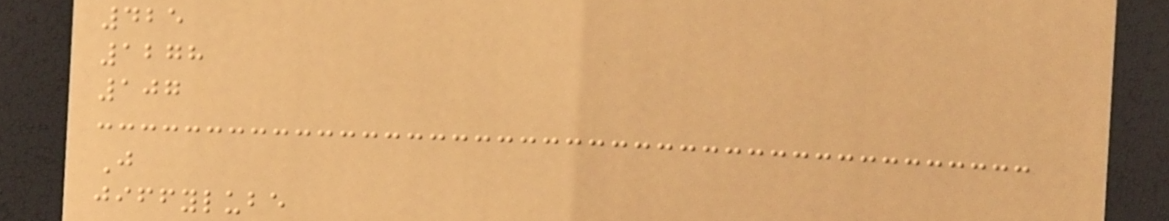425
1278
107
J
jiffylube
